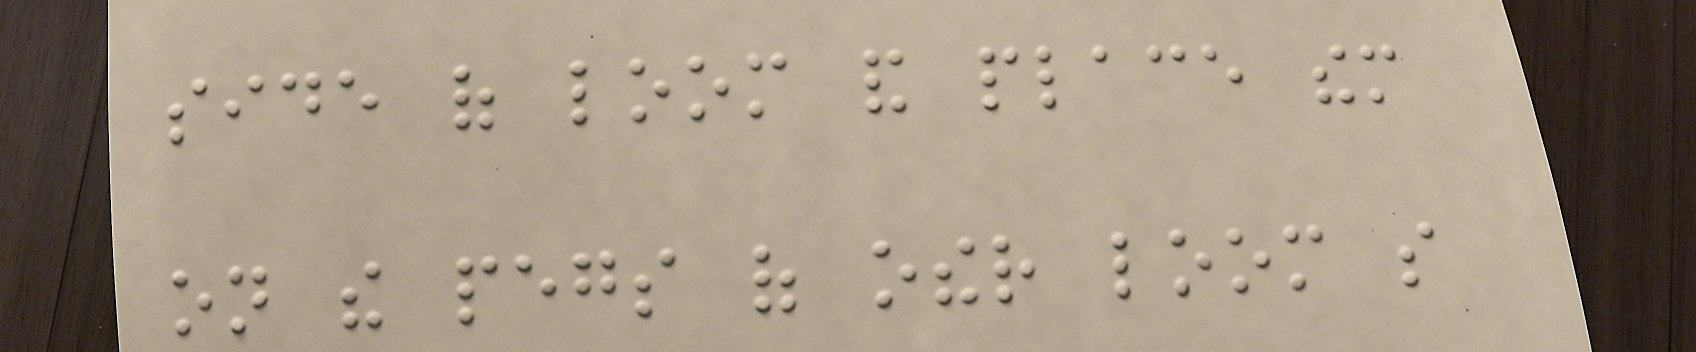side of loom and place them
on the pegs of other loom so
